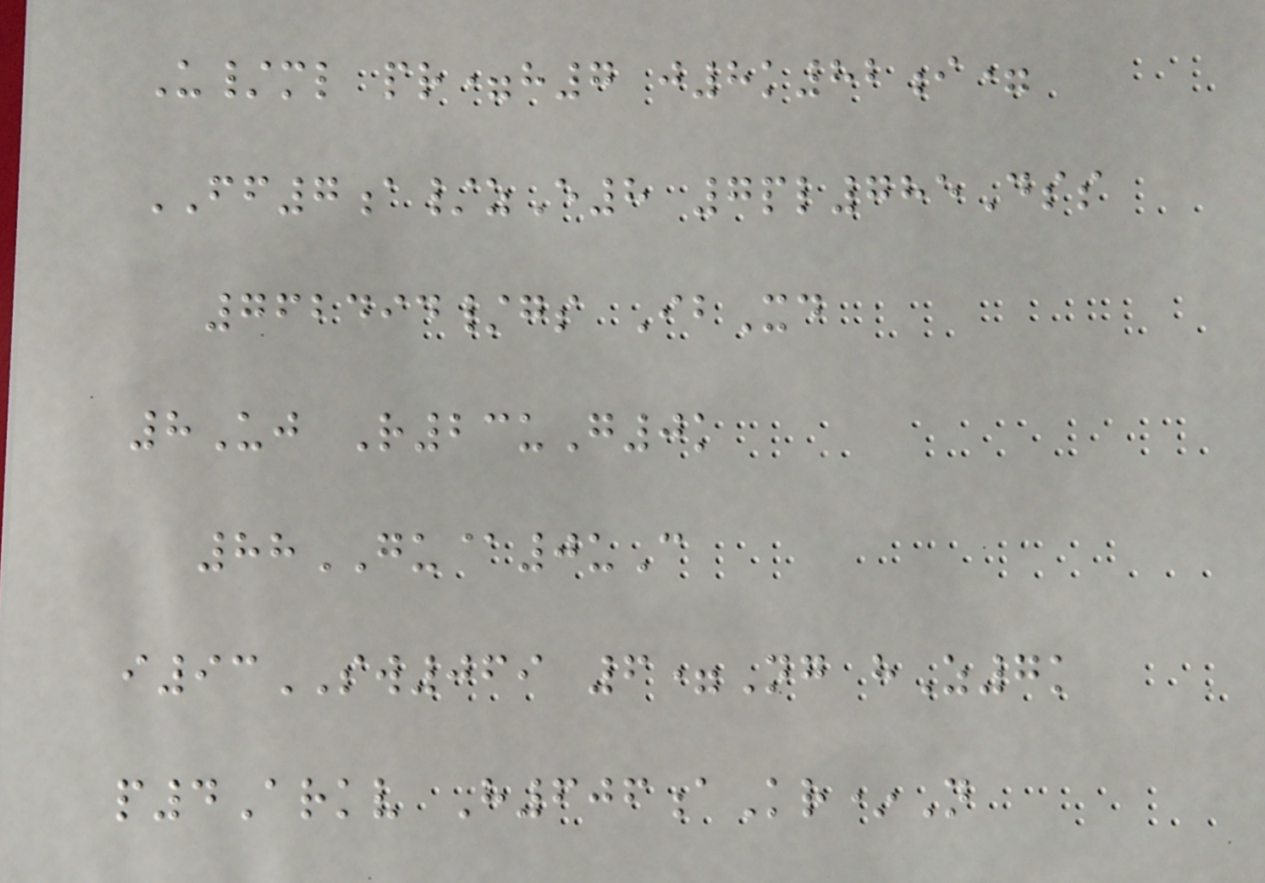U/ml pr=h7 j8k82i=
FF7a/zE8 7pl785Dss
762494/gs IbXd
8Uj R23uG0k
88GU@0uC
i93SW069 6=Ng hZ7k
p4Arkv H606aKr*N
